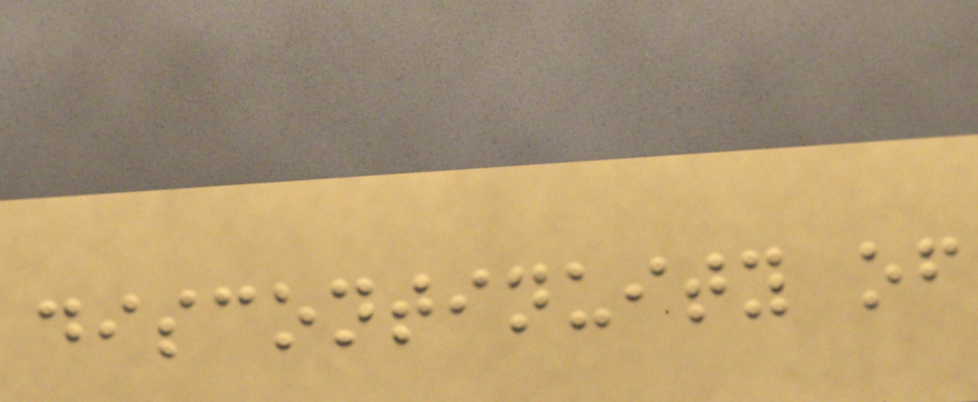discontinuity of
